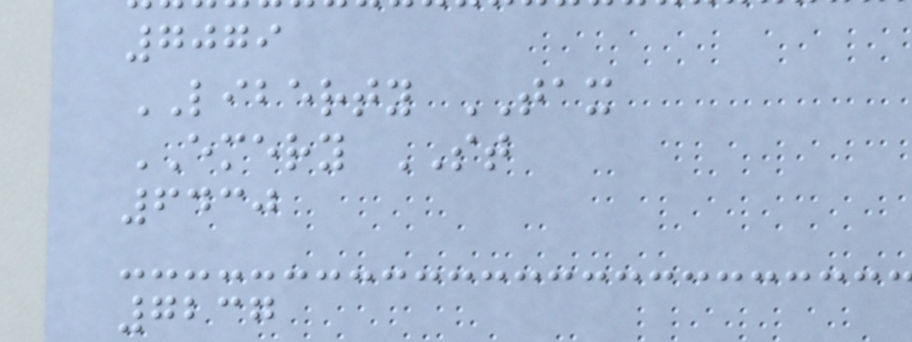7079
LIBERTY TAX
EMERY ST
6430
7237
